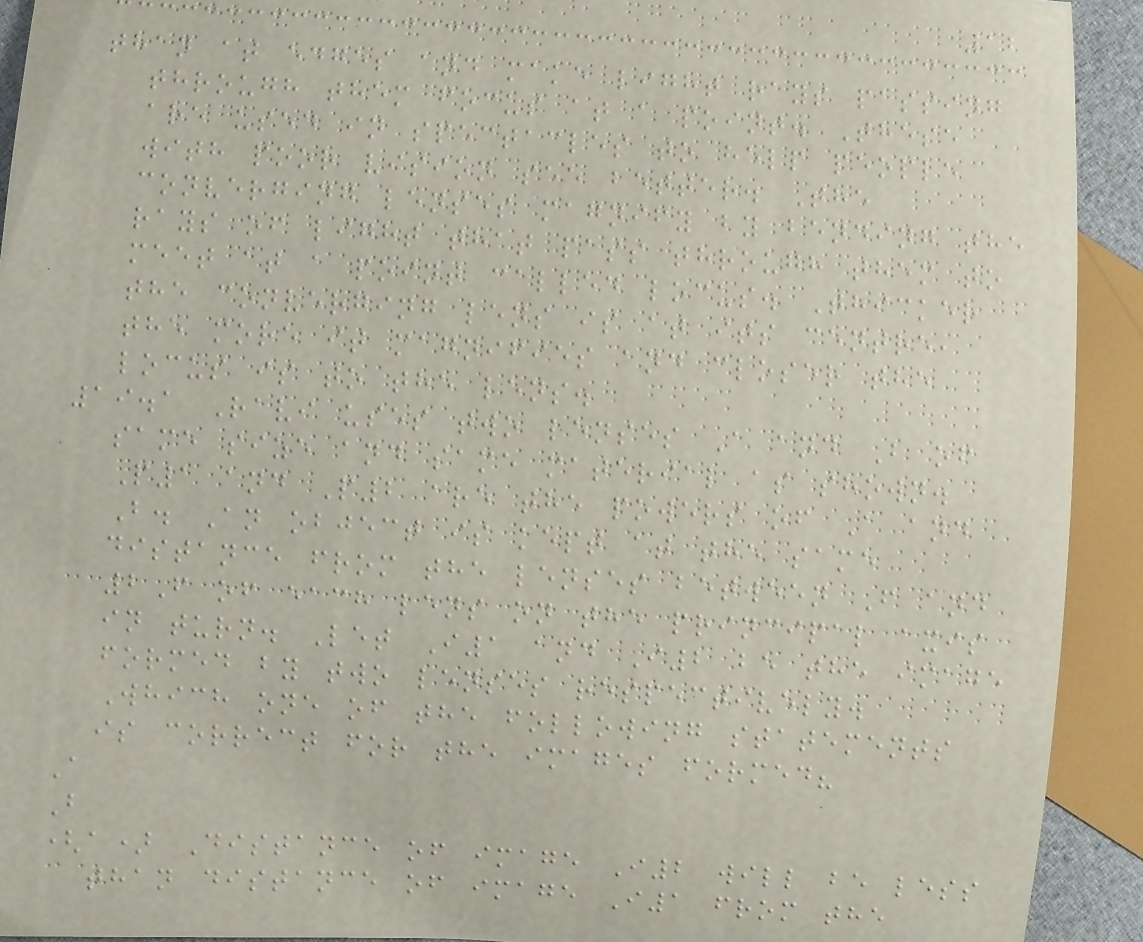12
than at edges and make light rays passing
through them focus at a point. These
are used in spectacles to help people
with poor vision see better. The
converging lenses magnify by bending the
rays of light that pass through them to
meet at a point called locus. Thicker
the converging lens is at its centre,
the more it magnifies and closer the
locus is to the lens.
19.1 Ravi uses two lenses A and B of
same size and same material as shown.
P1 and P2 are the powers of A and
B. An object is kept at the same
distance from the lenses between F and
2F of each lens on the principal axis
in turn. Let I1 and I2 be the image
formed by two lenses respectively.
Which one of the following statements
is correct for the images formed?
A
B
(a) Distance of image I2 will be less
than distance of image I1 from the
